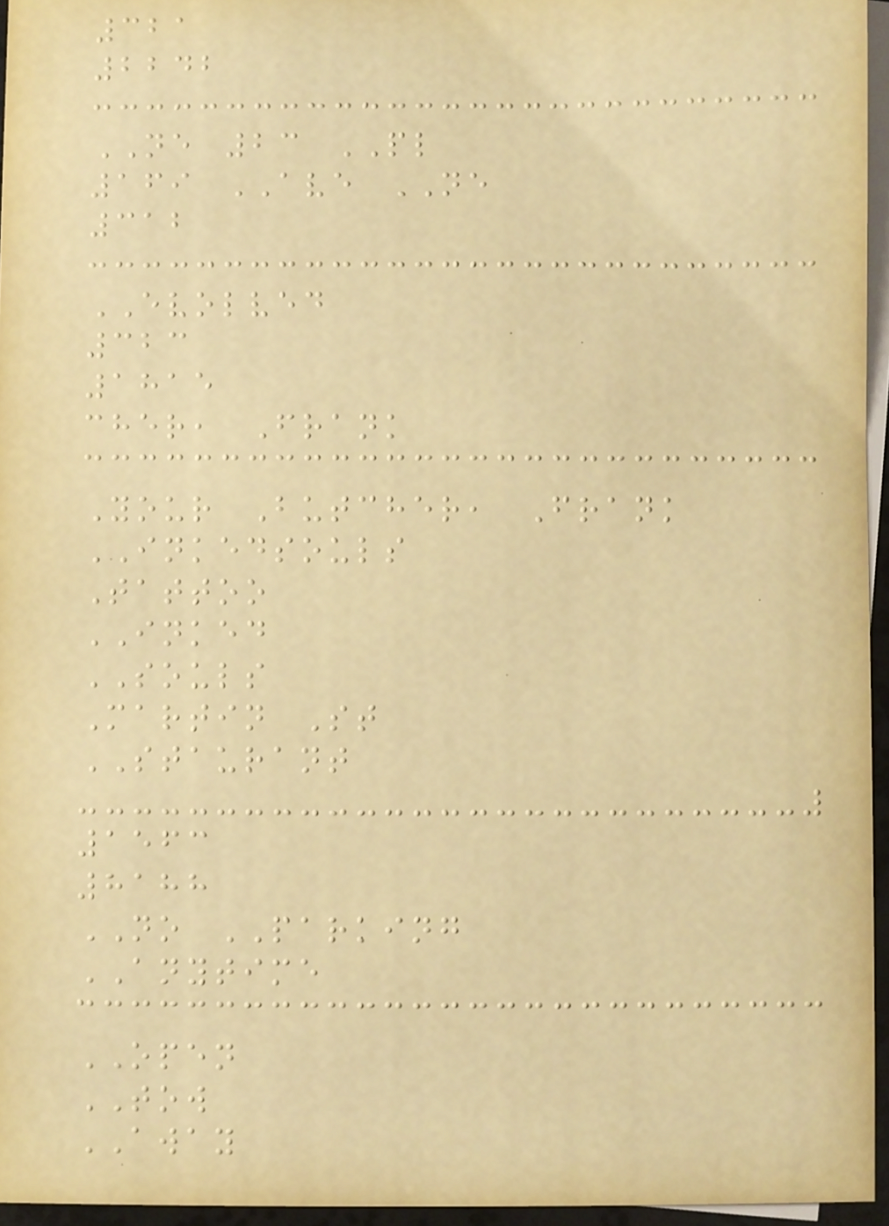321
2242
NE 23 PL
169 AVE NE
312
EVOLVED
323
1815
cher, Frank
Your Butcher, Frank
INKEDSOULS
Tattoo
INKED
SOULS
Martin St
STAURANT
1563
8188
NO PARKING
ANYTIME
OPEN
TOW
AWAY
